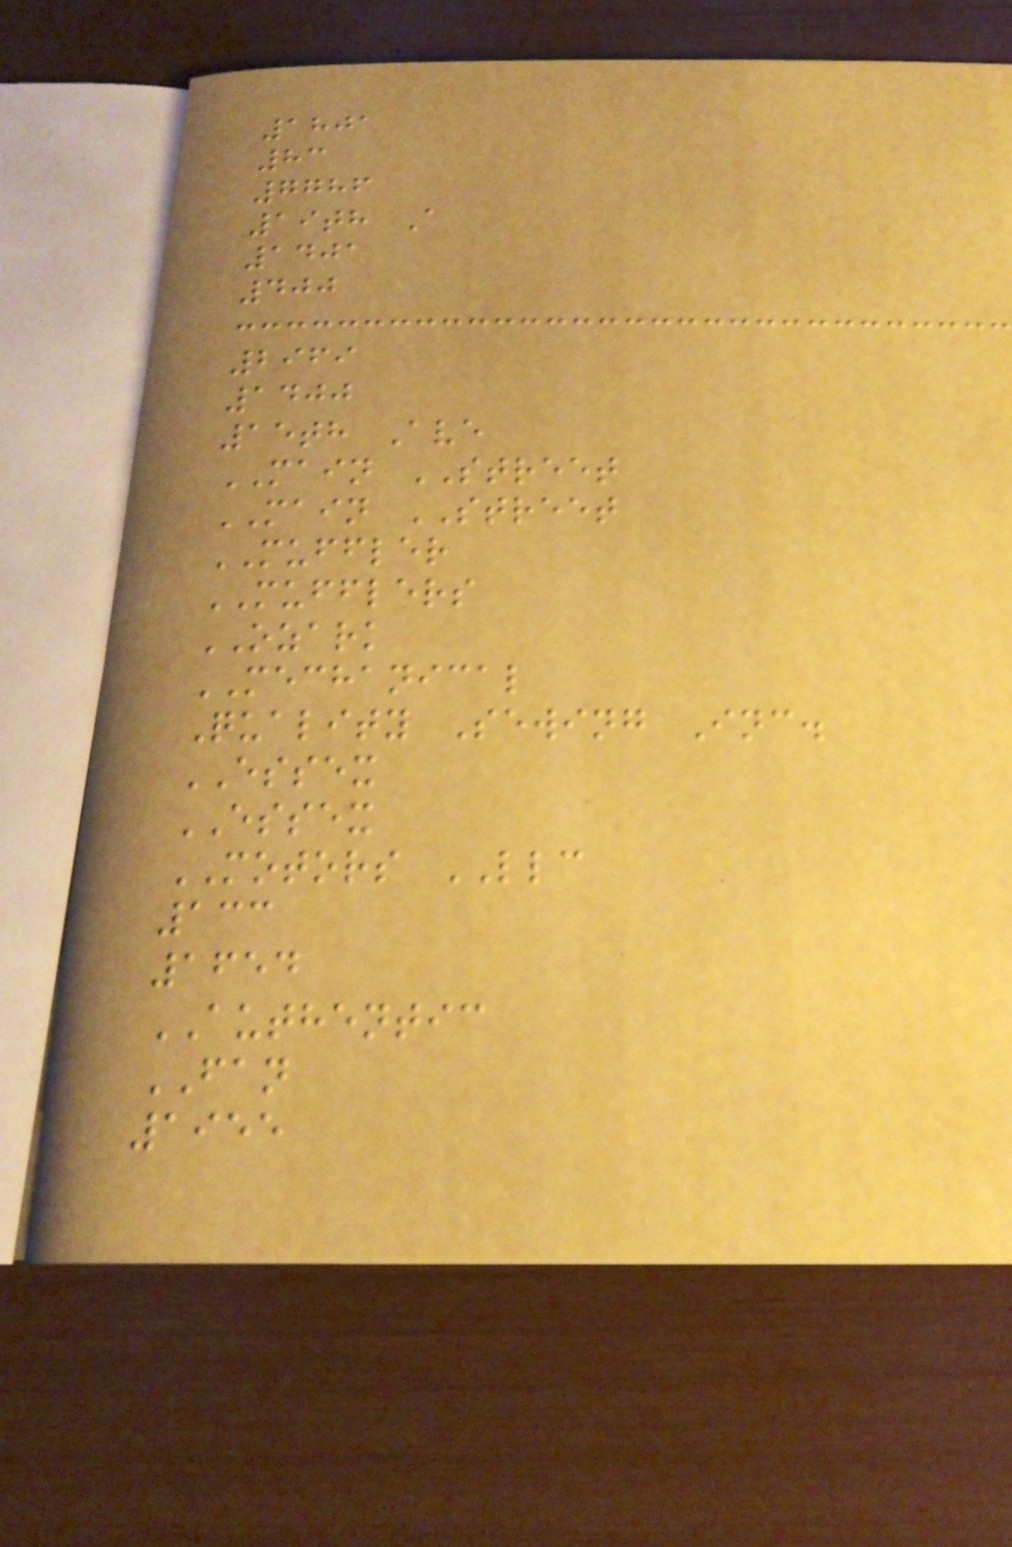1801
83
7786
19th A
1401
400
2969
1400
15th Ave
MAIN STREET
MAIN STREET
MUFFLER
MUFFLERS
OZARK
MECHANICAL
Quality Sewing Inc.
ESSEX
ESSEX
MOTORS LLC
133
1654
AUTHENTIC
FAN
1955
